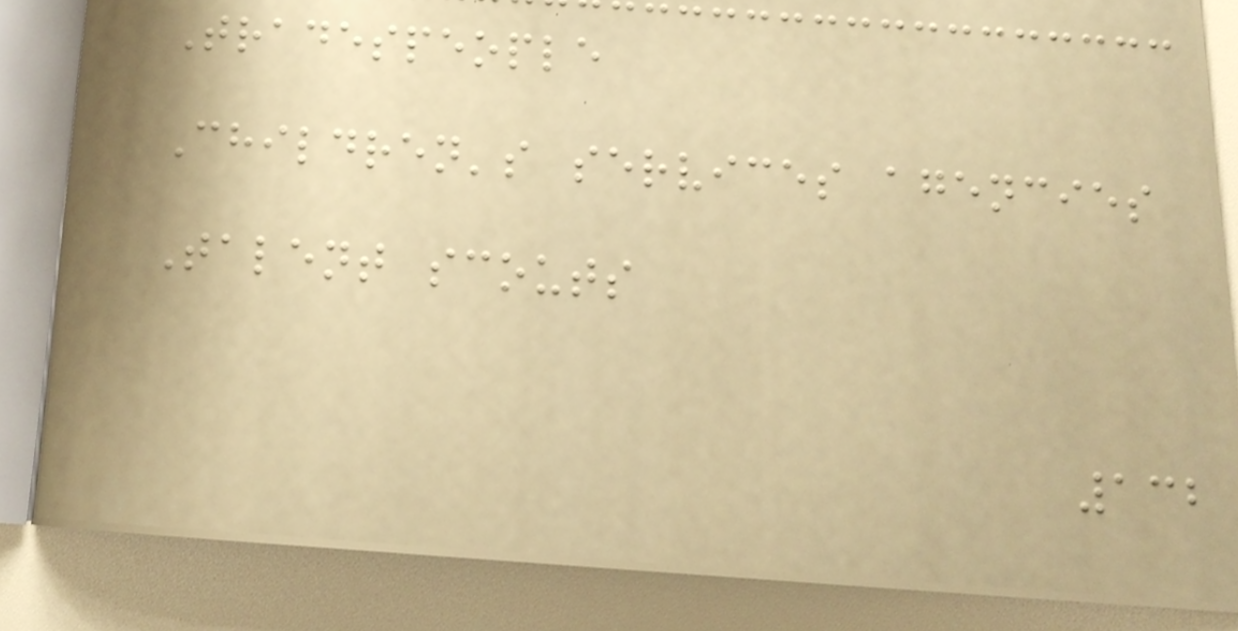Tradespeople
Children's services agencies
Talent scouts
132
